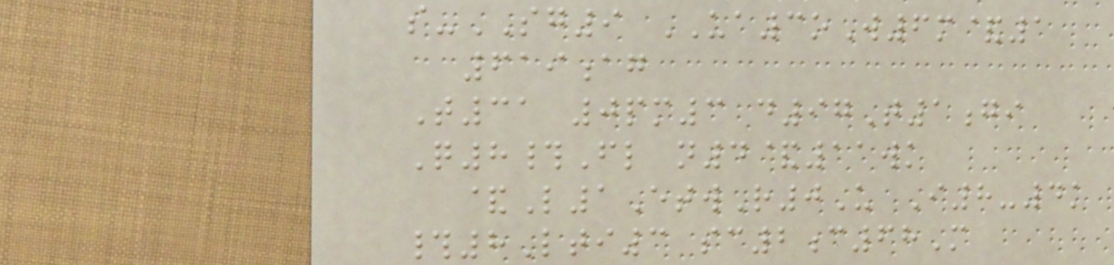s-SG9 UA3oW6m&1
619ag
T31 0pm3 d97T1gi
Q8#Fl n4&11wk
&L1EtwR0U I8-4k
#8Lti3 sc2c68M
